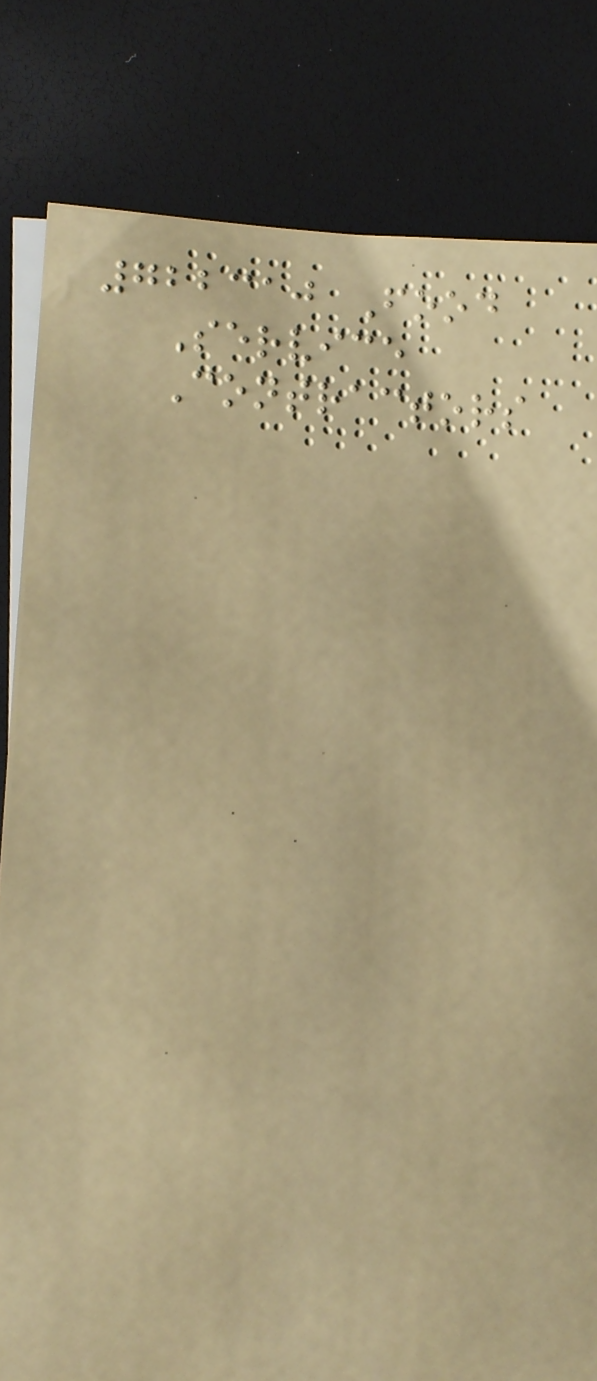722310 Food
Service
Contractors
